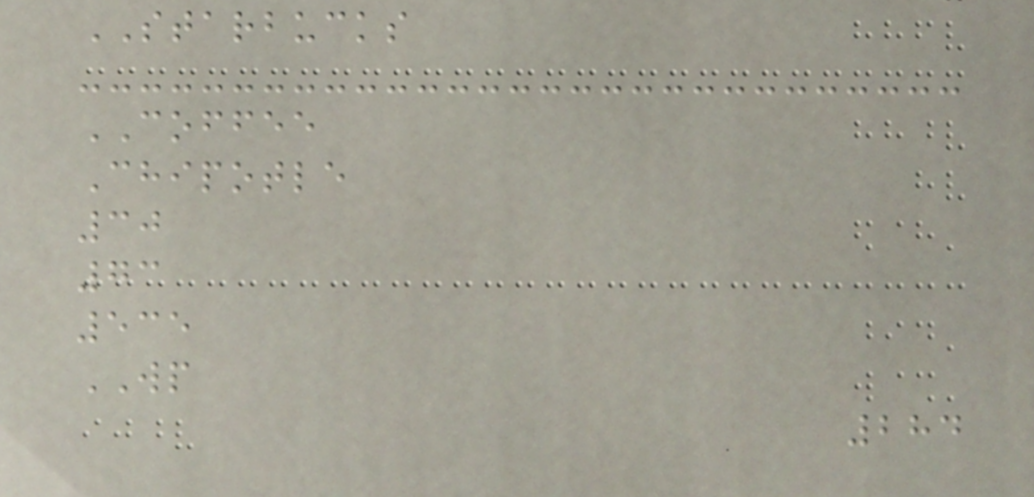STARBUCKS
COFFEE
Chipotle
30
73
535
WP
284
